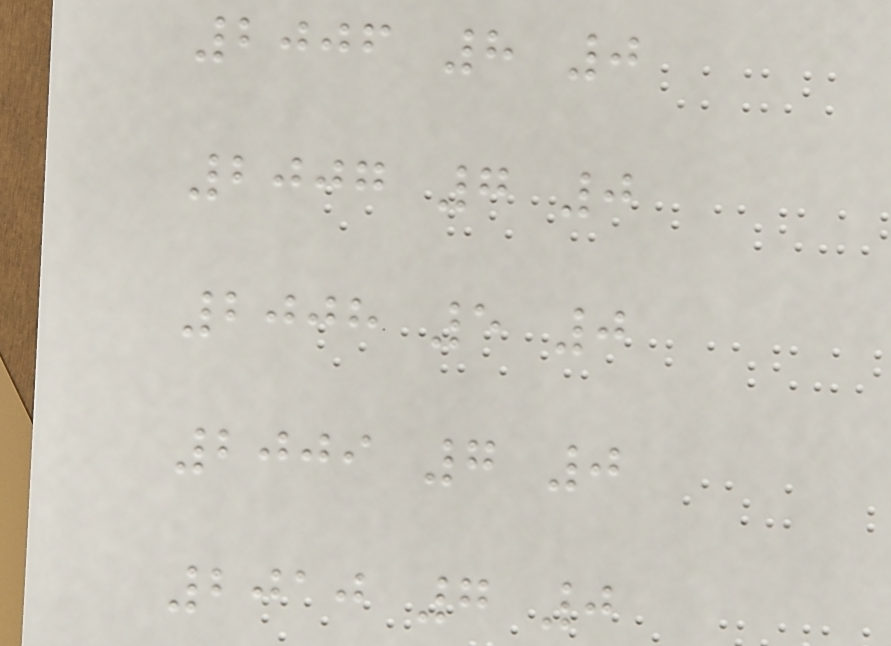2006 8 0
2007 7 0
2008 5 0
2009 7 0
2010 7 0
